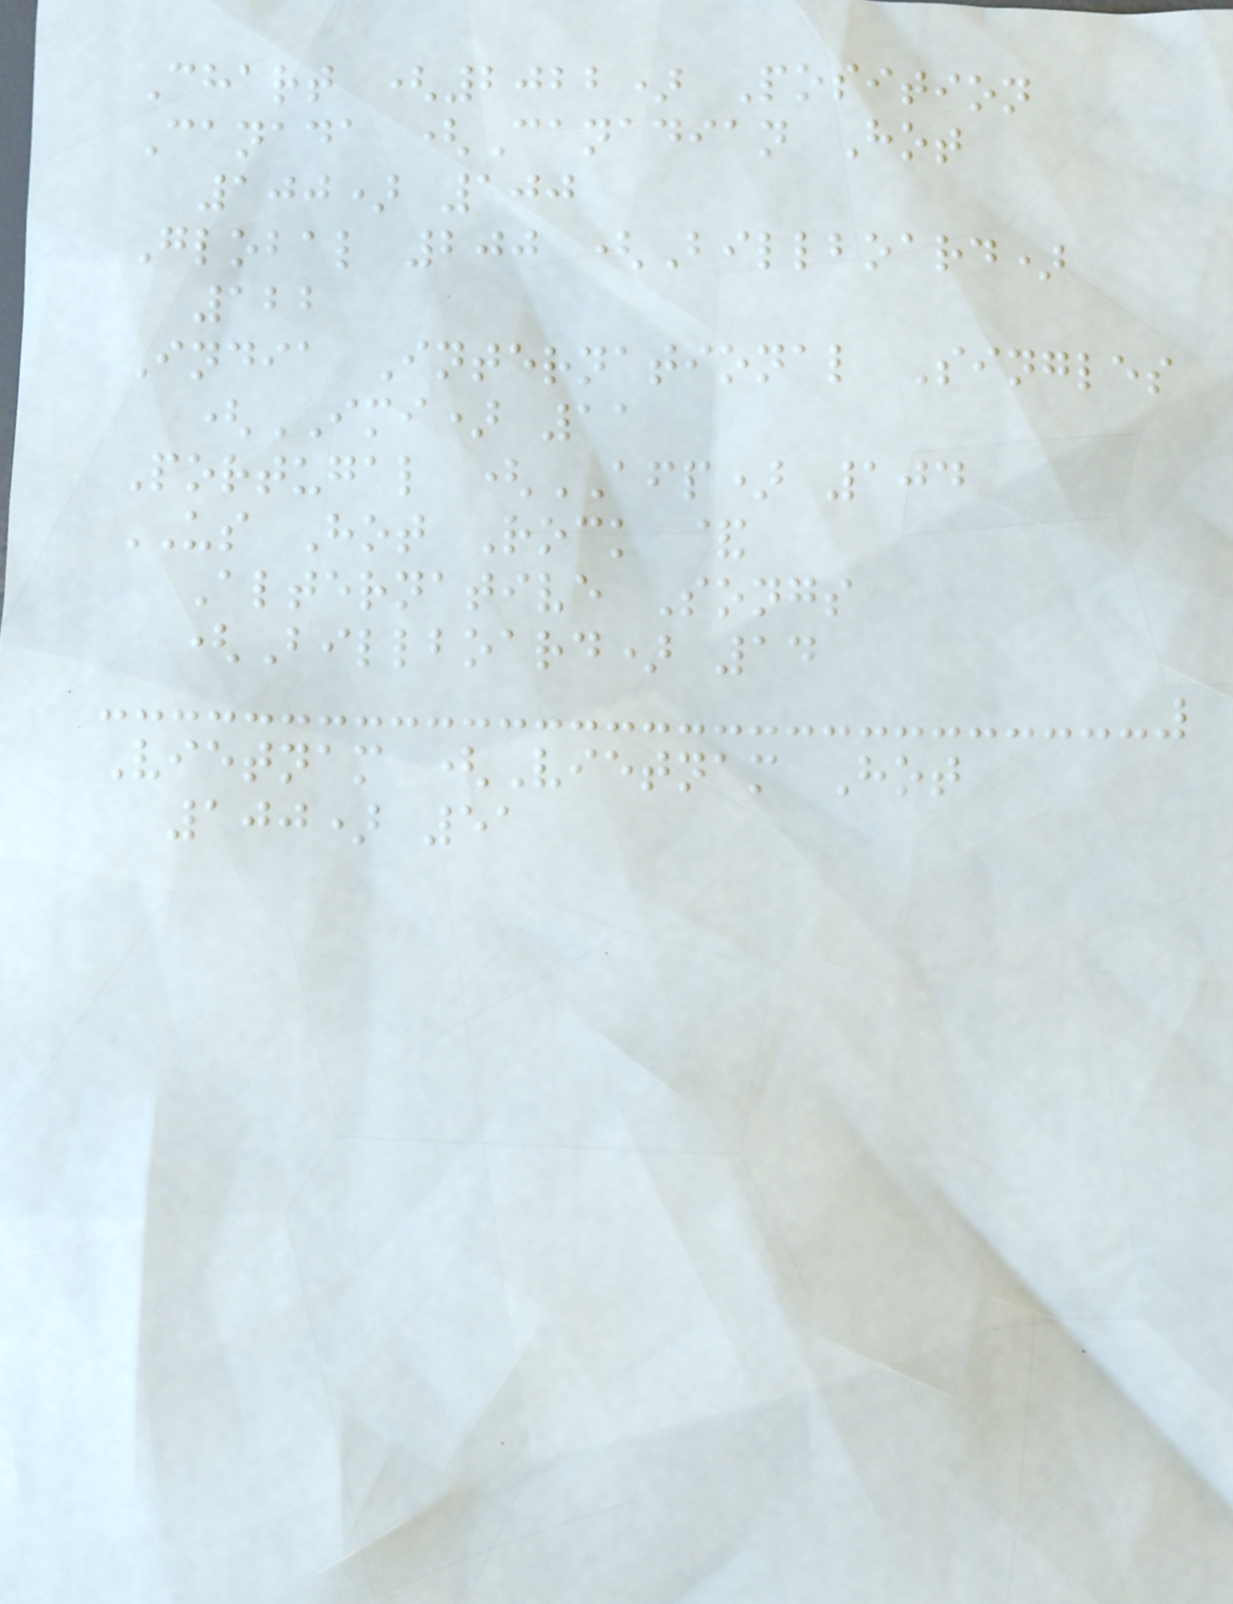Chart (2022) Position
Canada (Canadian Hot
100) 100
Global 200 (Billboard)
122
India International Singles
(IMI) 11
Portugal (AFP) 104
US Hot Rock &
Alternative Songs
(Billboard) 14
Vietnam (Vietnam Hot
100) 51
